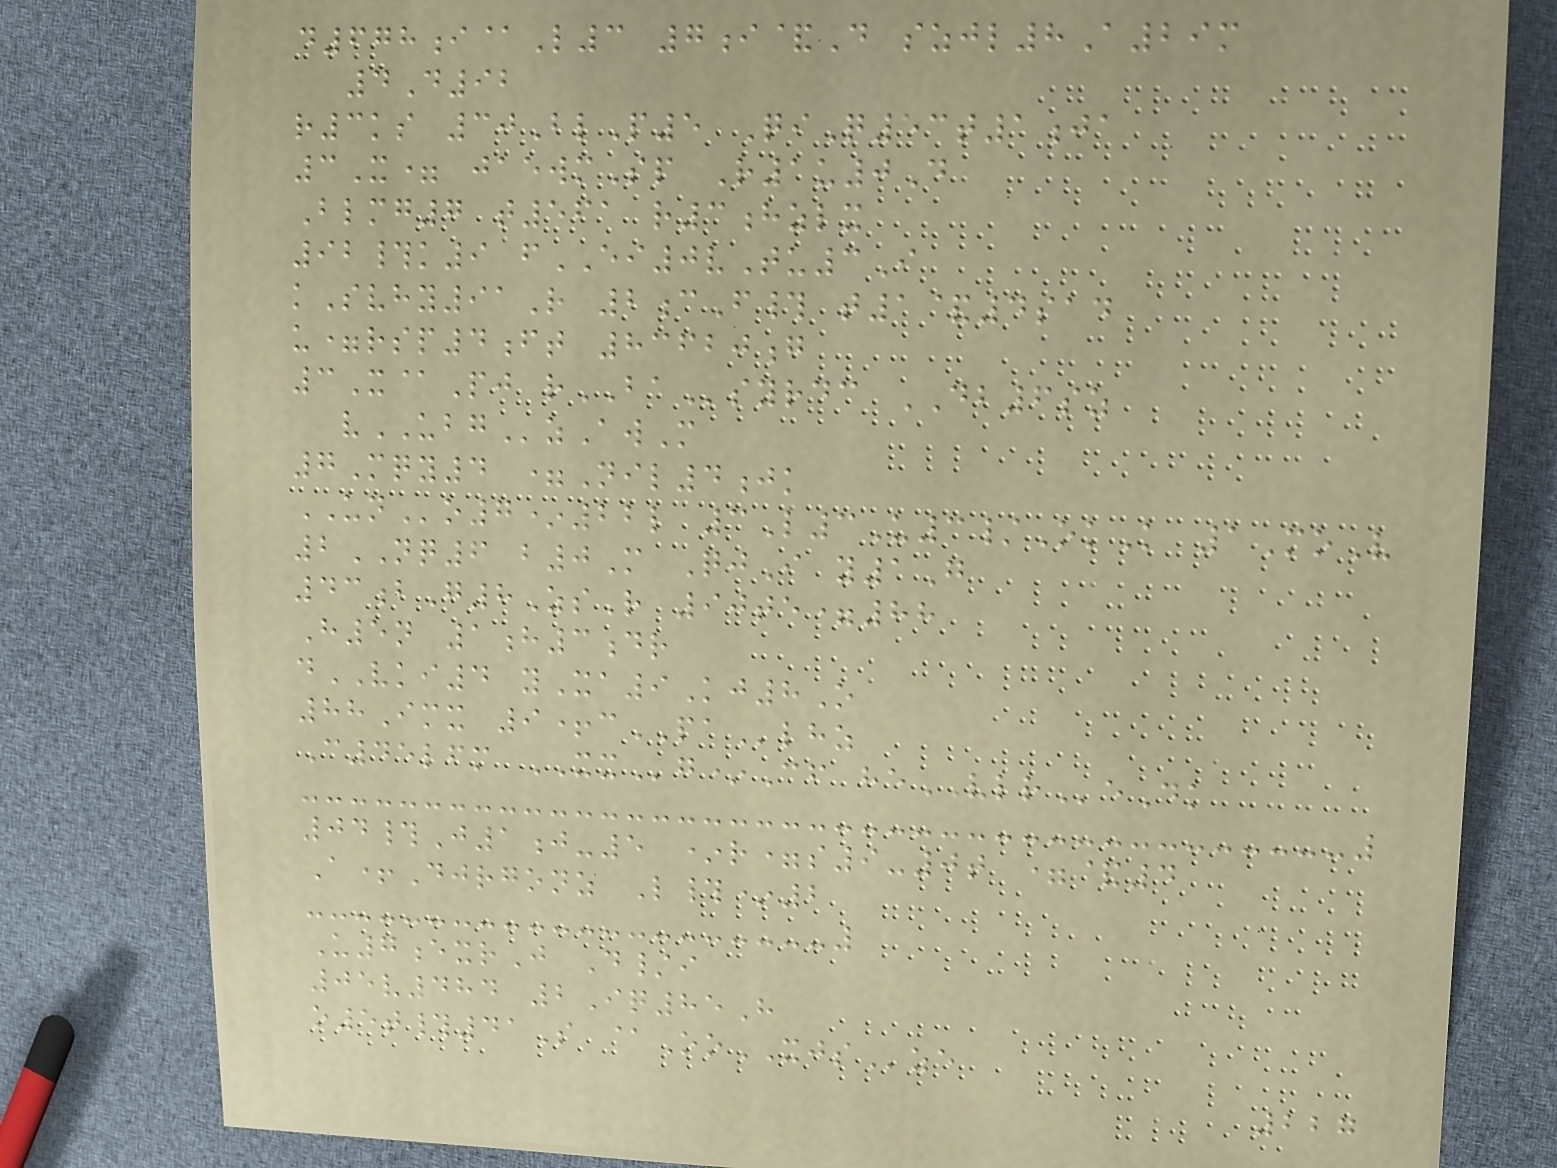d678i@L3 7i&D szjl8A29m
4D92
r3ks 30BlP5 QiQ53t1ja
3X= jaewmSp R1u0D
Blmg7 t561 r3hzlx
92#k9 fEI0vTu3I
kSvhy91R 2cF# t1&4sad
u=rsp4ft 83620g
3X@Pj rBAsyrdc DB6sz
vUBGzAwM
7Mqy4 =Nil4jk
UNo7*22l 3L3U3/OkK 1MoV
2NQ6 b0M QjI y1G
43bG8ZsR 90te=88
H5n 1h3dr
dVKI4 yXa9Kj8O
88Imx 9+cPAlhz
C45lfm XXg*Cf heVLReDk
04#J1j-5 *r=s9-0t =&4
A+Djrgonz L#*2
U7exrJ D/i
05v484 2Iq85H
o5t#41S @OoXJSze
227
